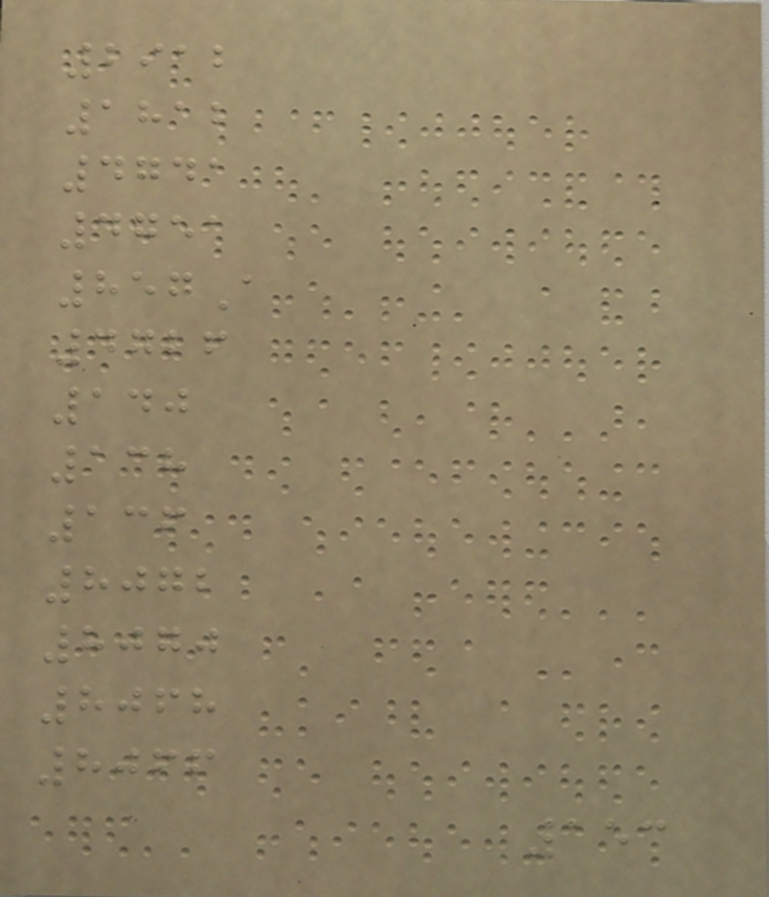2912
1812
4741
4751
857A
4726
140
138
136
8072
8070
8068
8066
153
